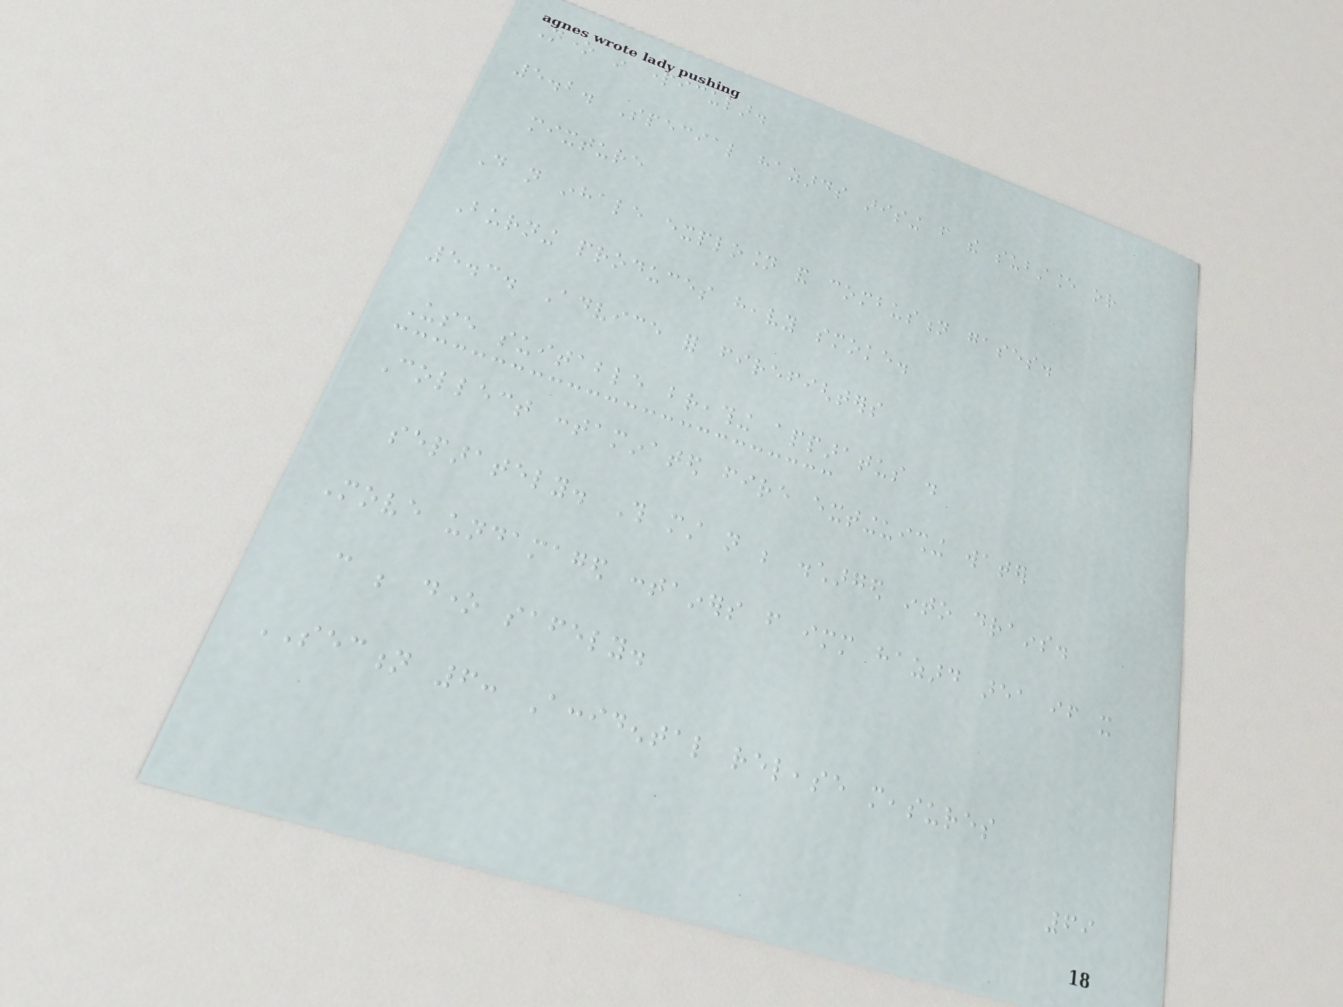None in particular.
5.2. Special hazards arising from the substance or
mixture
Do not inhale explosion and combustion gases.
Burning produces heavy smoke.
5.3. Advice for firefighters
Use suitable breathing apparatus .
Collect contaminated fire extinguishing water
separately. This must not be discharged into drains.
Move undamaged containers from immediate hazard area if it
can be done safely.
SECTION 6: Accidental release measures
69
